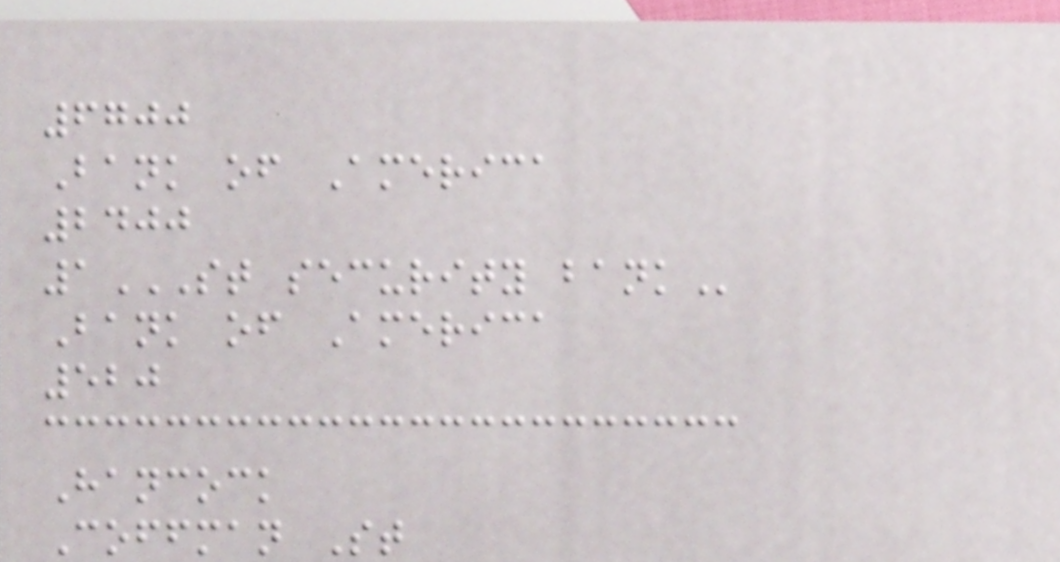6700
Bank of America
2400
1ST SECURITY BANK
Bank of America
520
Hancock
Coffman St
